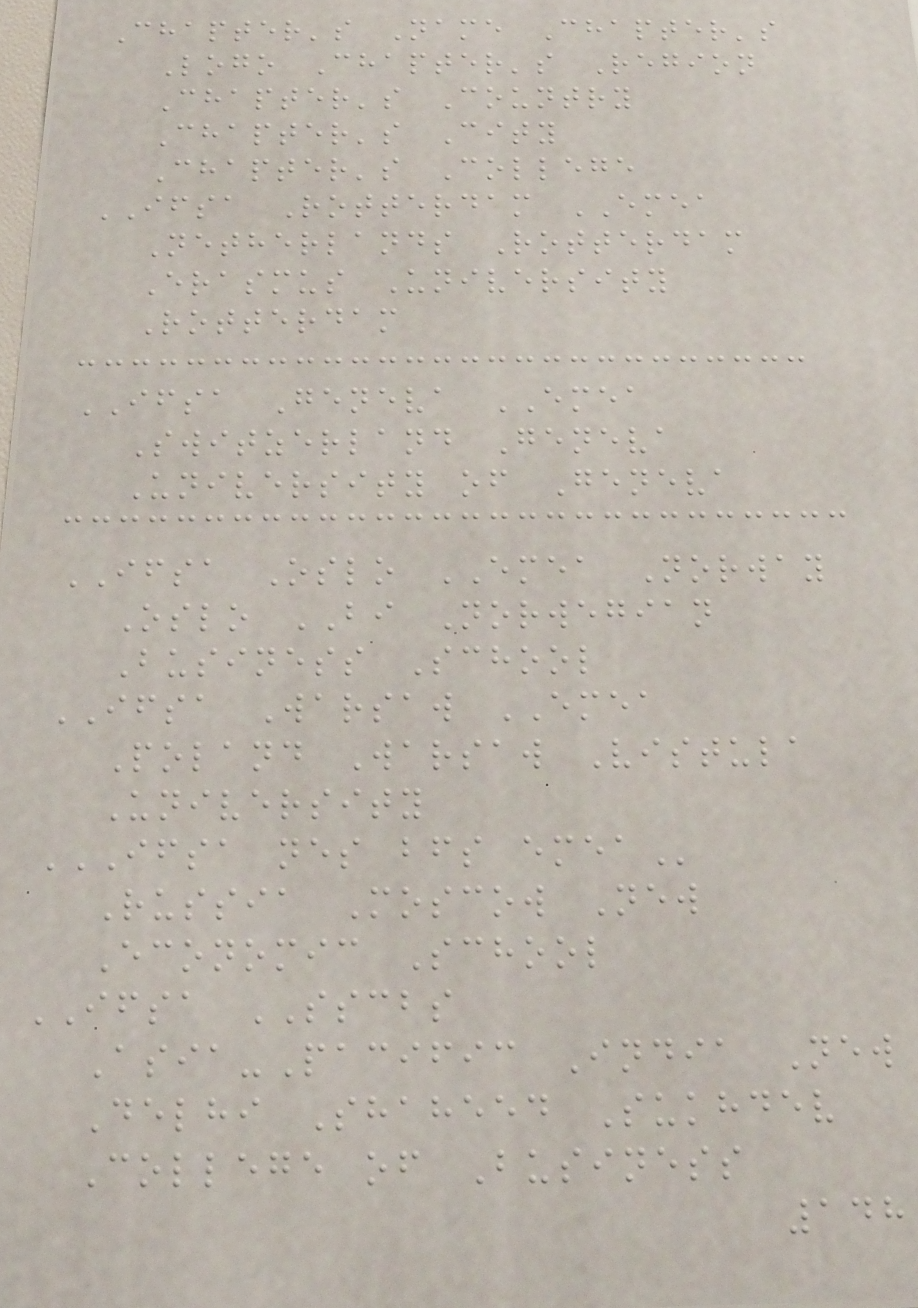Chapter's Name Chapter's
Logo Chapter's Region
Chapter's Country
Chapter's City
Chapter's College
IFSA Rotterdam EMEA
Netherlands Rotterdam
Erasmus University
Rotterdam
IFSA Geneva EMEA
Switzerland Geneva
University of Geneva
IFSA Oslo EMEA Norway
Oslo BI Norwegian
Business School
IFSA Warsaw EMEA
Poland Warsaw Vistula
University
IFSA NES BFS EMEA
Russia Moscow New
Economic School
IFSA SSCBS
Asia-Pacific India New
Delhi Shaheed Sukhdev
College of Business
148
